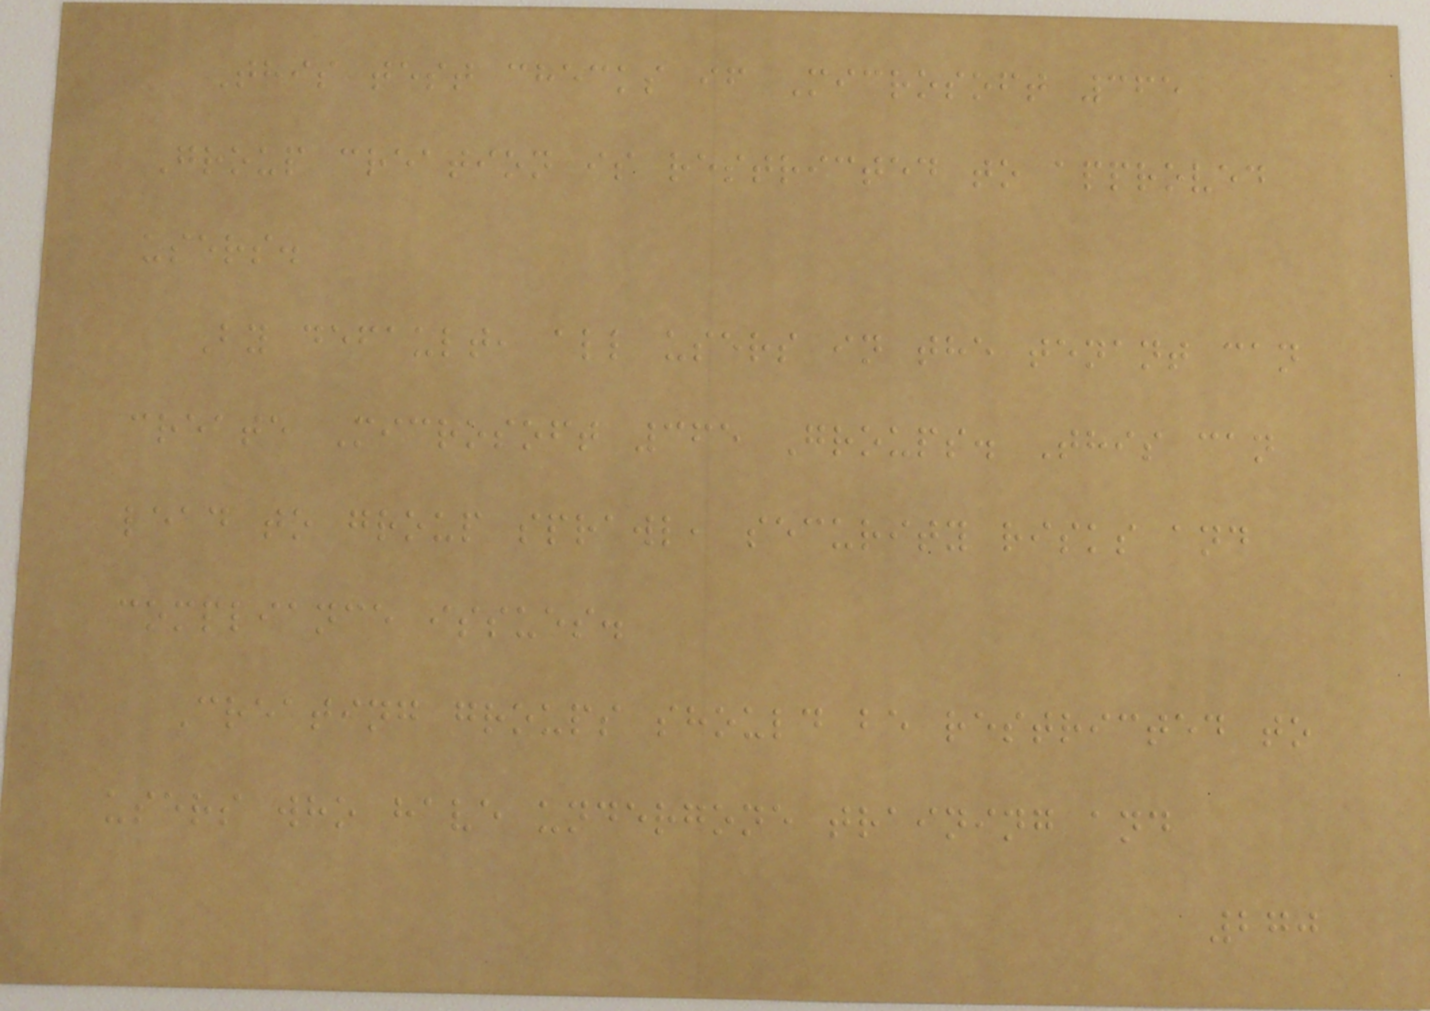This test checks if Microsoft 365
Group creation is restricted to approved
users.
By default, all users in the tenant can
create Microsoft 365 Groups. This can
lead to group sprawl, security risks and
compliance issues.
Creating groups should be restricted to
users who have undergone training and
270
